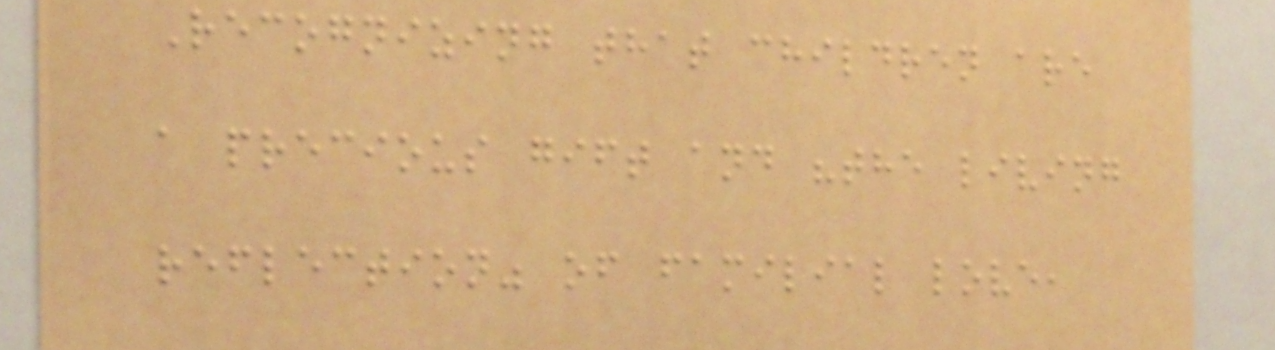Recognizing that children are
a precious gift and "the living
reflection" of familial love,
